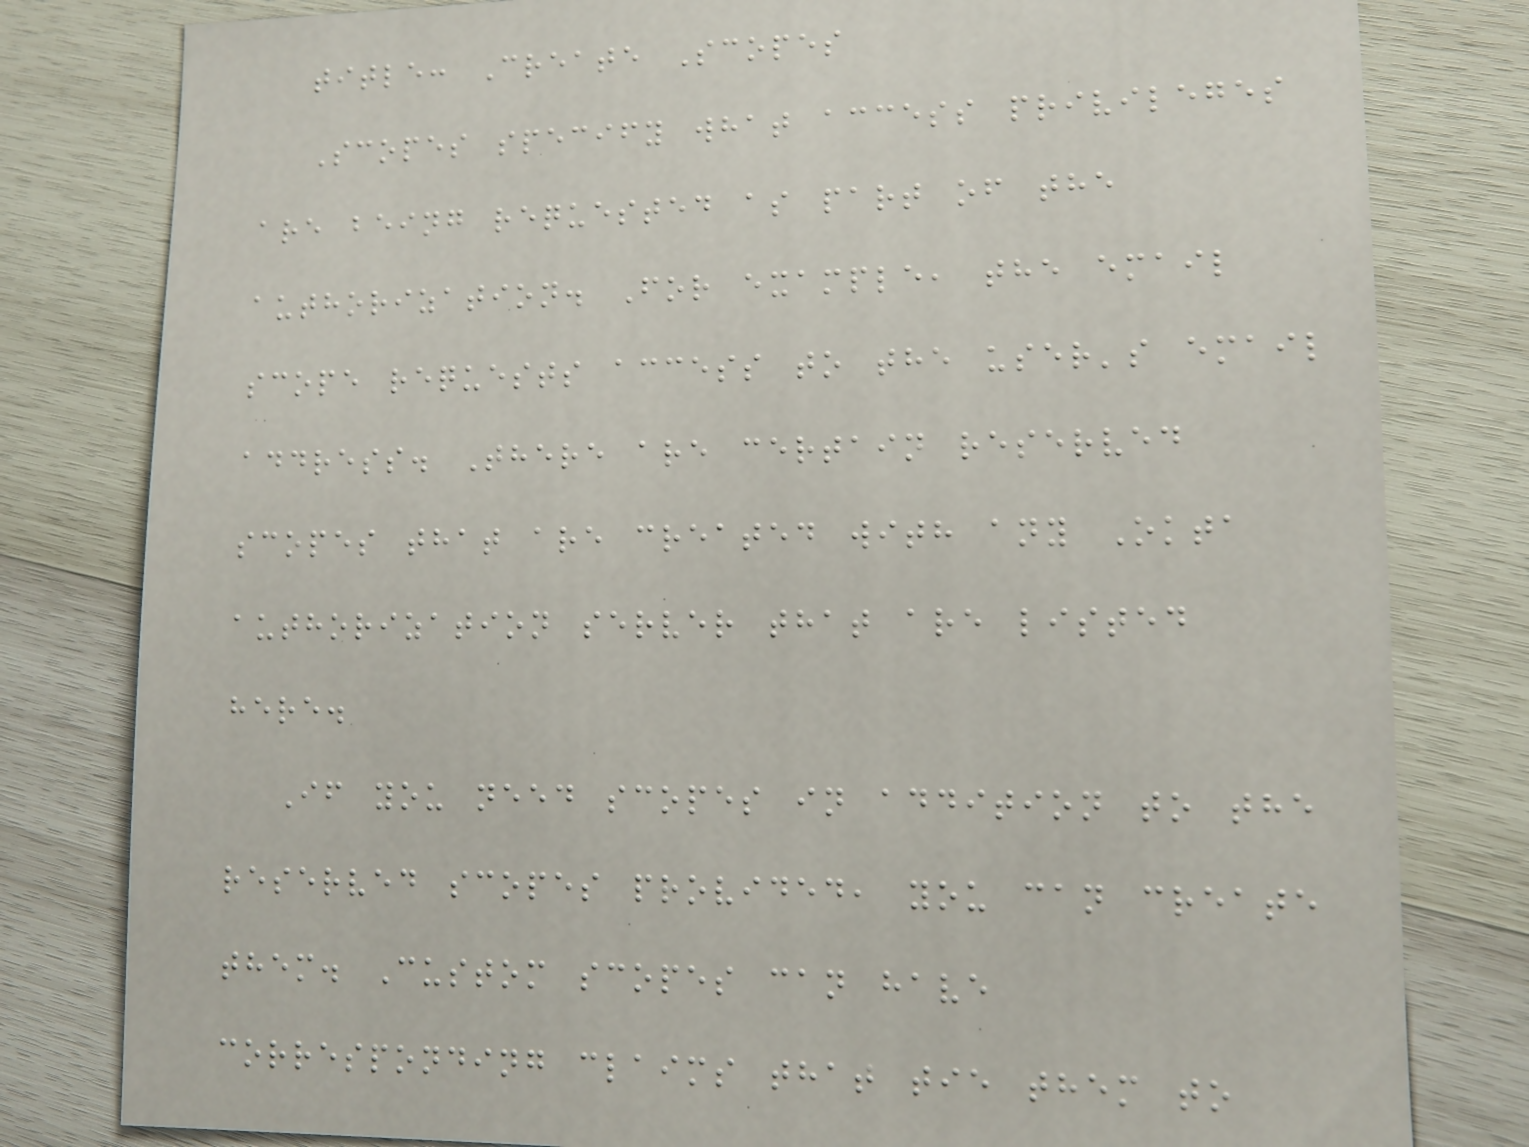title: Create Scopes
Scopes specify what access privileges
are being requested as part of the
authorization. For example, the email
scope requests access to the user's email
address. There are certain reserved
scopes that are created with any Okta
authorization server that are listed
here.
If you need scopes in addition to the
reserved scopes provided, you can create
them. Custom scopes can have
corresponding claims that tie them to
